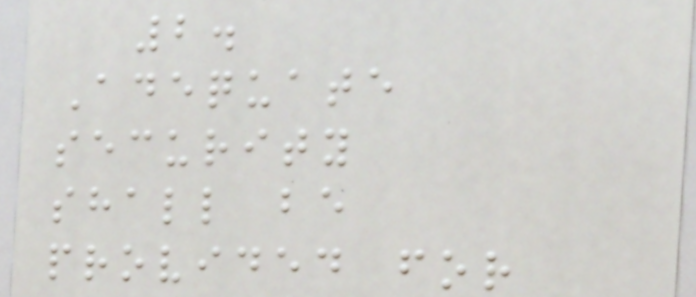2.
Adequate
security
shall be
provided for
